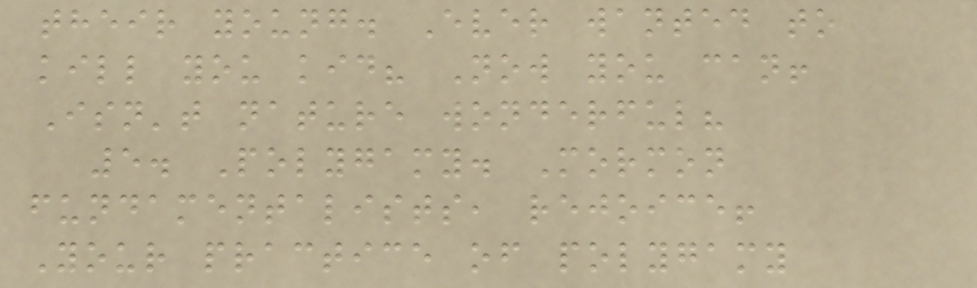their young. Ever wanted to
kill you kid? Now you can!
Isn't nature wonderful?
5. Polygamy. Mormon
fundamentalists, rejoice!
Your practice of polygamy
